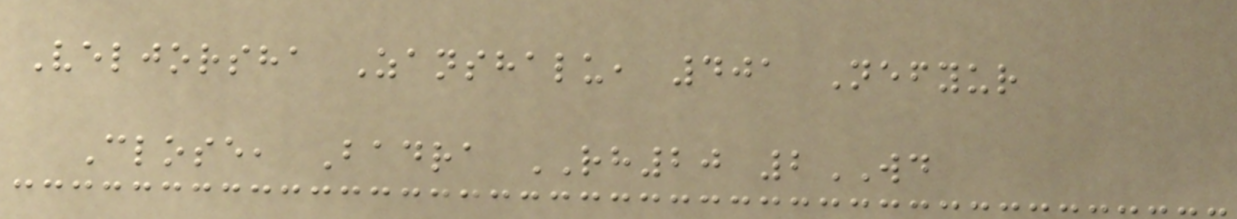Veljorsha Zanshalu, 401 Nefyur
Close, Badra RH20 2WD
